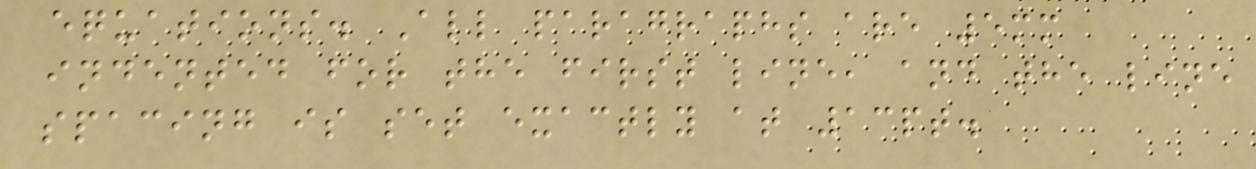equations. All paragraphs are 5mm
indented for the first line, and the line
spacing is set exactly at 13pt.
